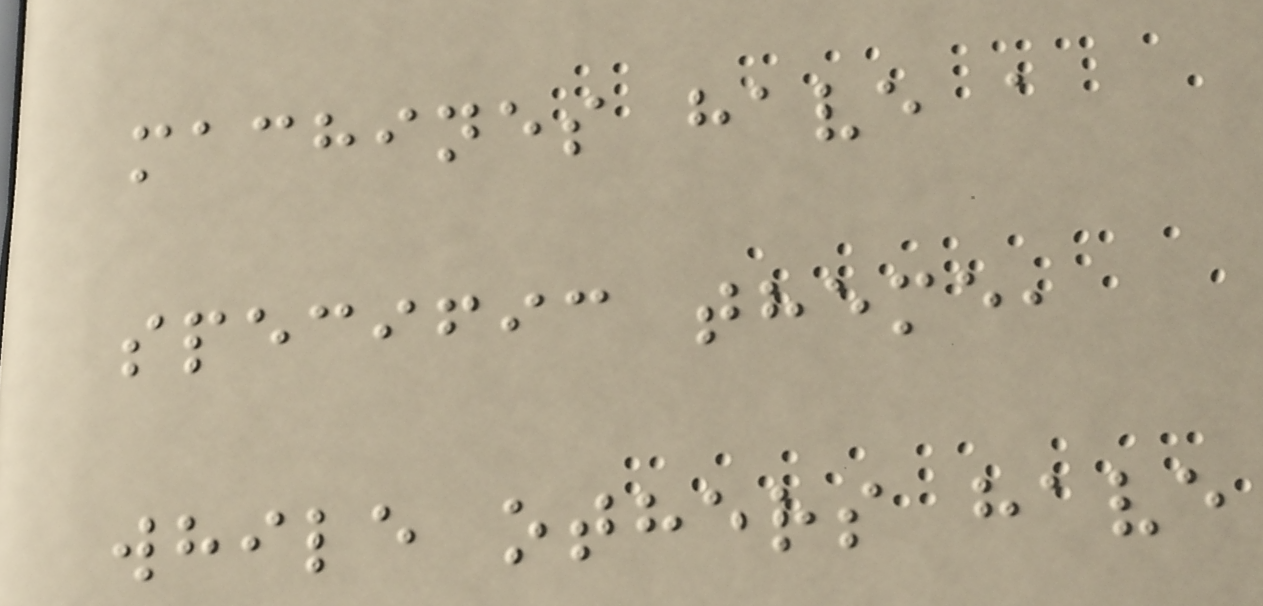machines have a
specific theme,
while others have
